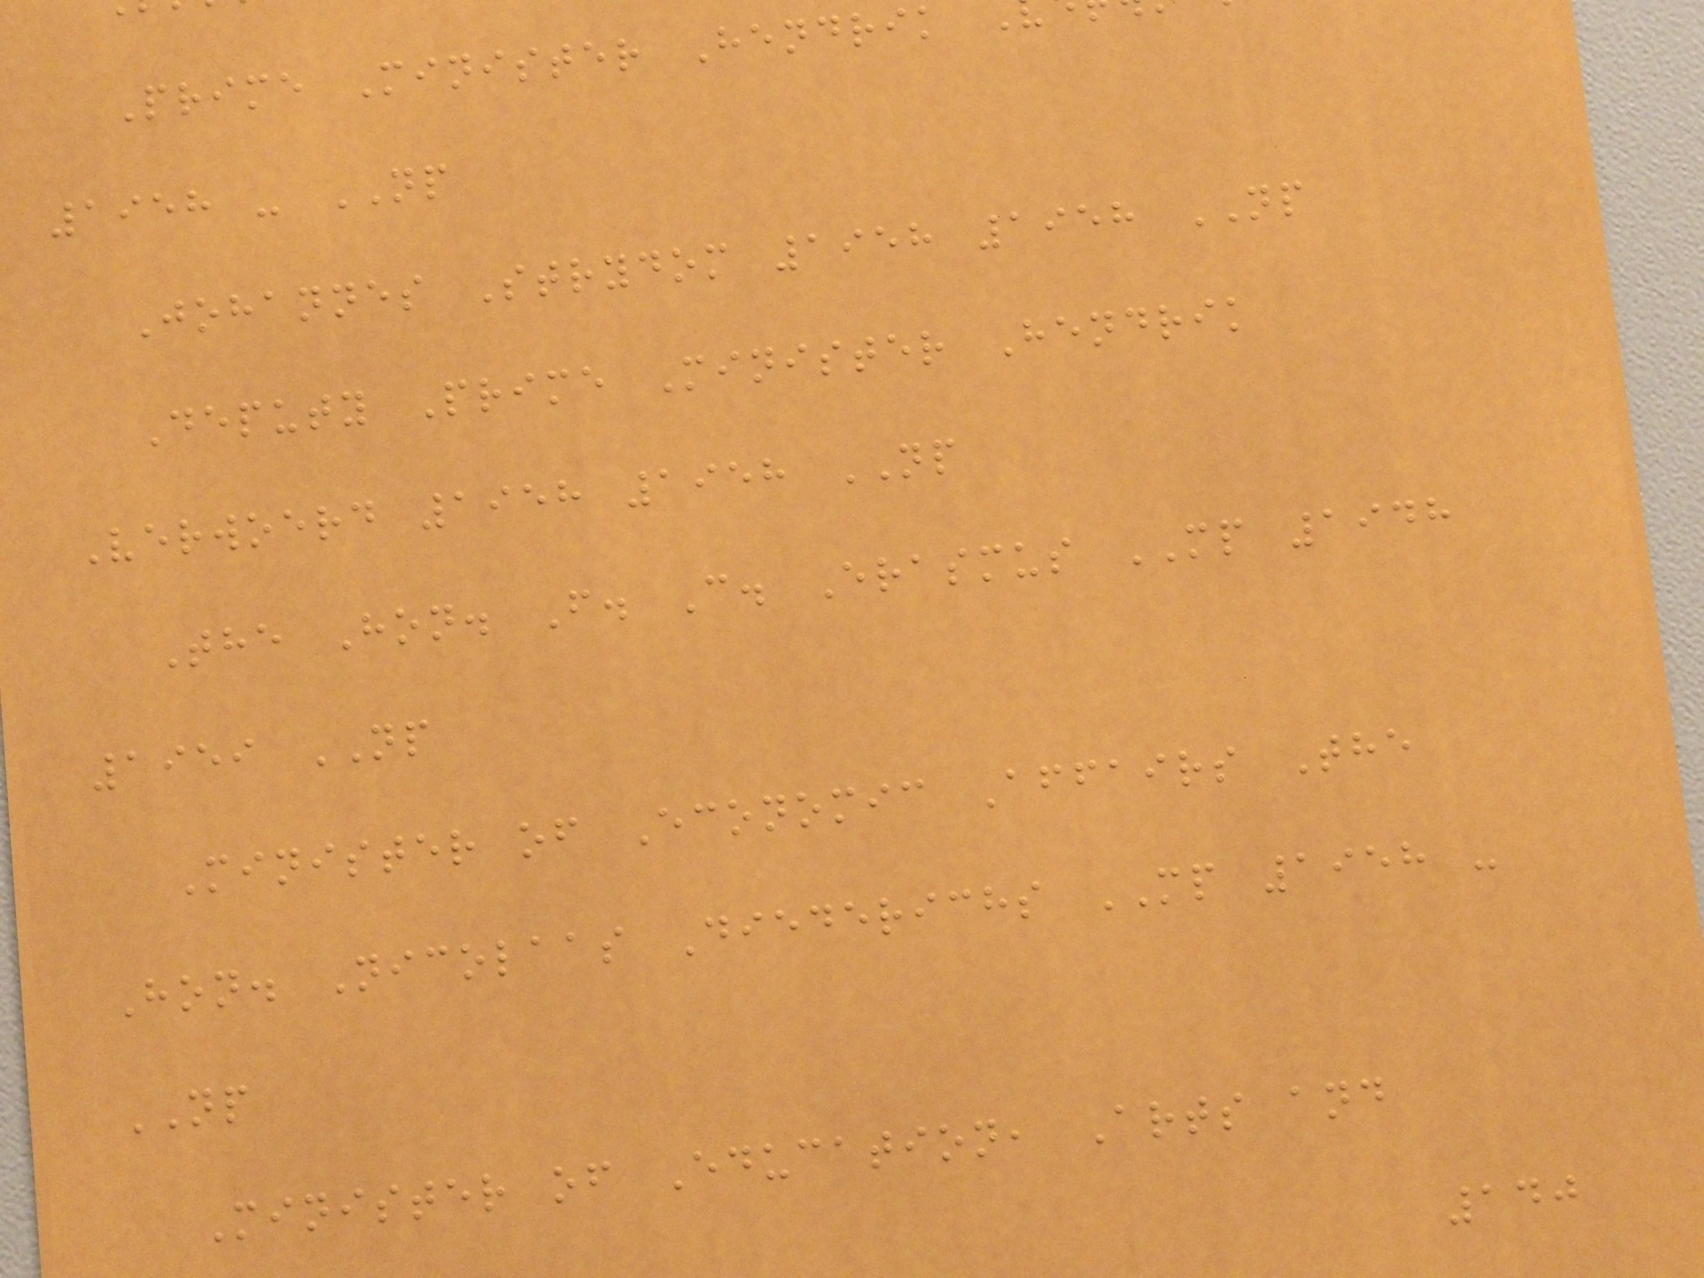Prime Minister Hendrik
1958 - NP
Johannes Strydom 1958 1958 NP
Deputy Prime Minister Hendrik
Verwoerd 1958 1958 NP
The Hon. F. C. Erasmus MP 1948
1959 NP
Minister of Economic Affairs The
Hon. Nicolaas Diederichs MP 1958 -
NP
Minister of Education, Arts and
140
